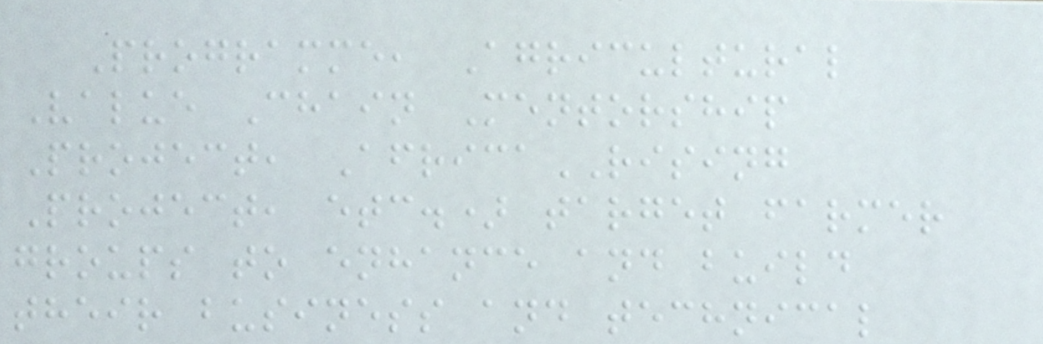Programme, Agricultural
Value Chain Mentorship
Project, AfricaRISING
Project, etc.) target farmer
groups to enhance and build
their business and technical
